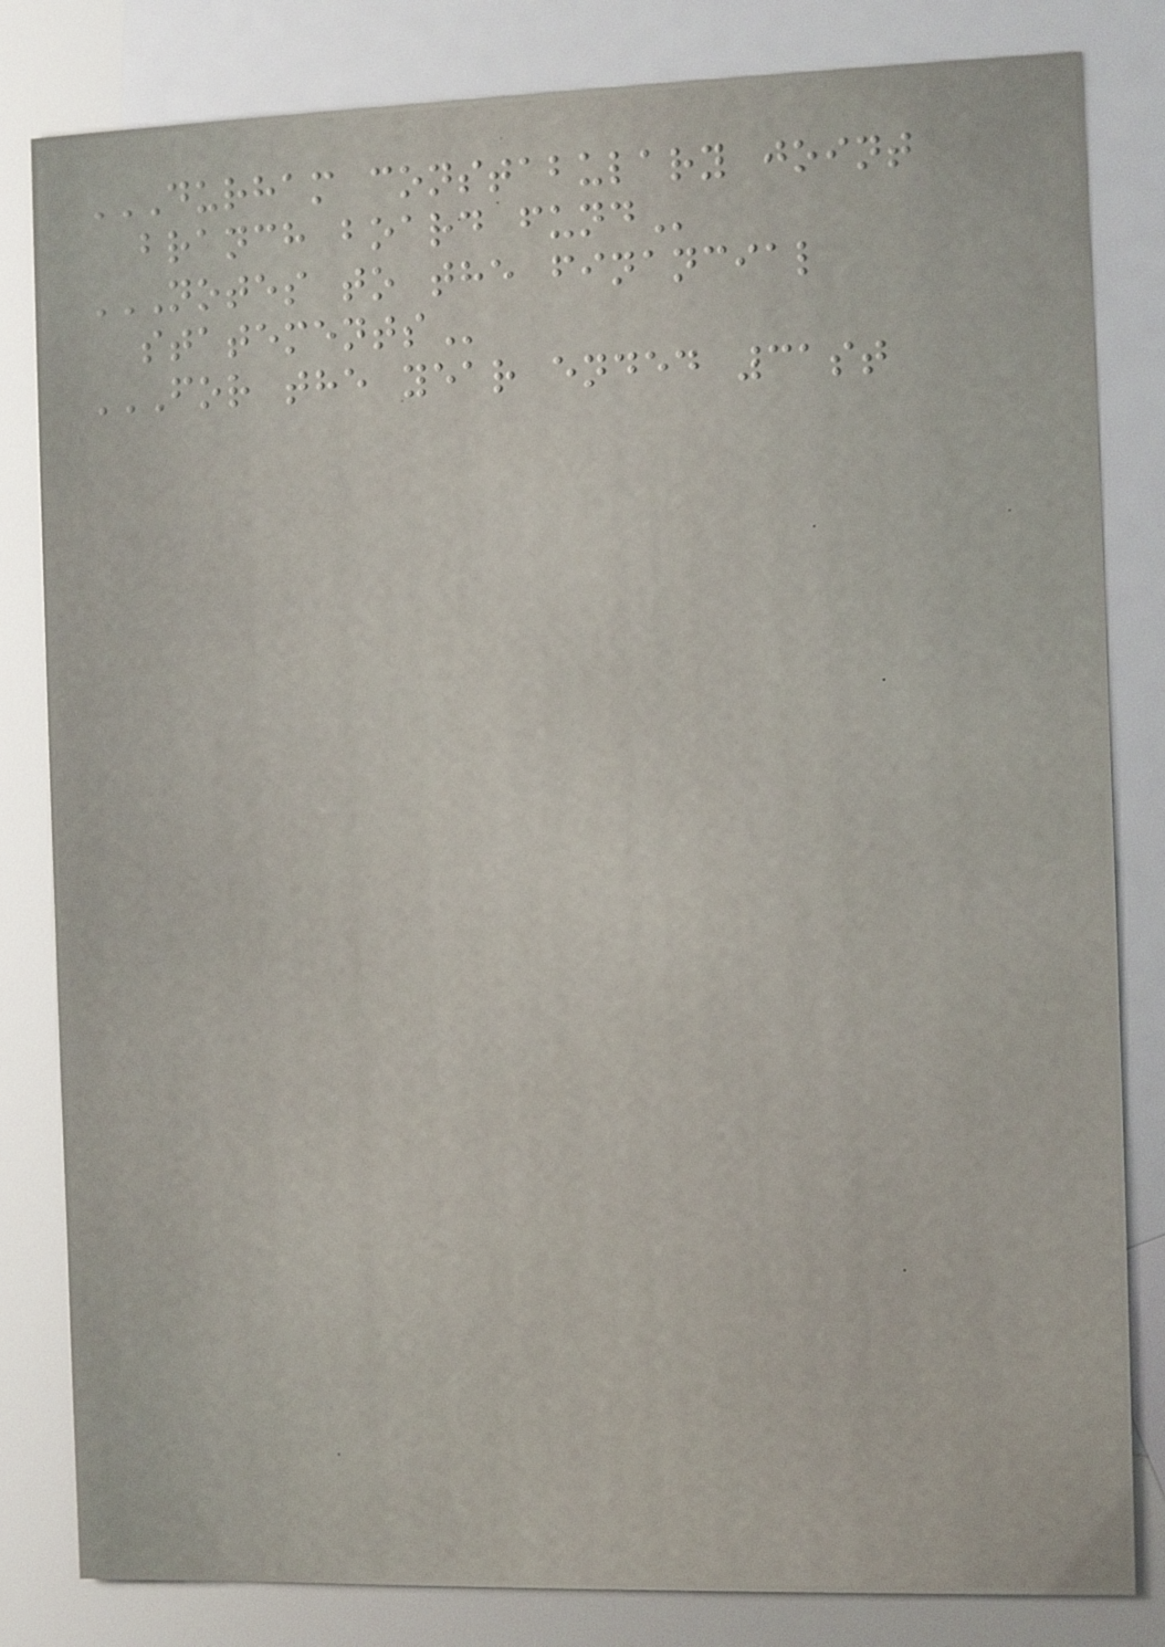DURHAM CONSTABULARY JOINT
BRANCH BOARD FUND
NOTES TO THE FINANCIAL
STATEMENTS
FOR THE YEAR ENDED 31ST
